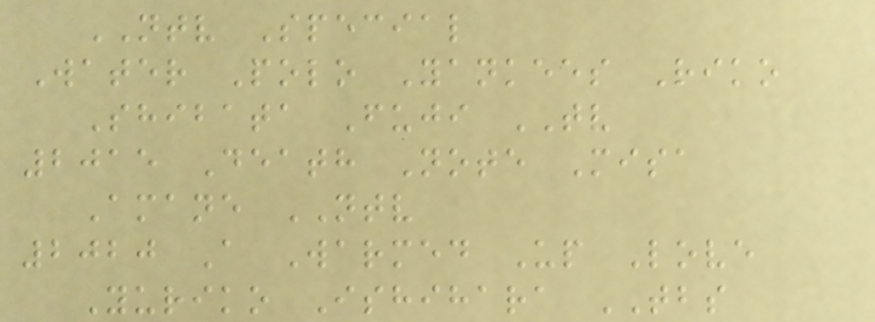NTV Special
Water Polo Yankees Riko
Shibata Fuji TV
2015 Death Note Misa
Amane NTV
2020 A Warmed Up Love
Yuriko Ishihara TBS
